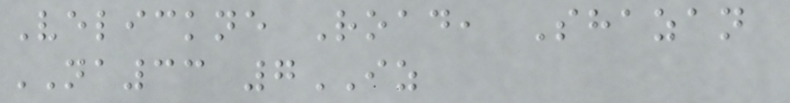Velickne Road, Shazan
NA33 7IZ
